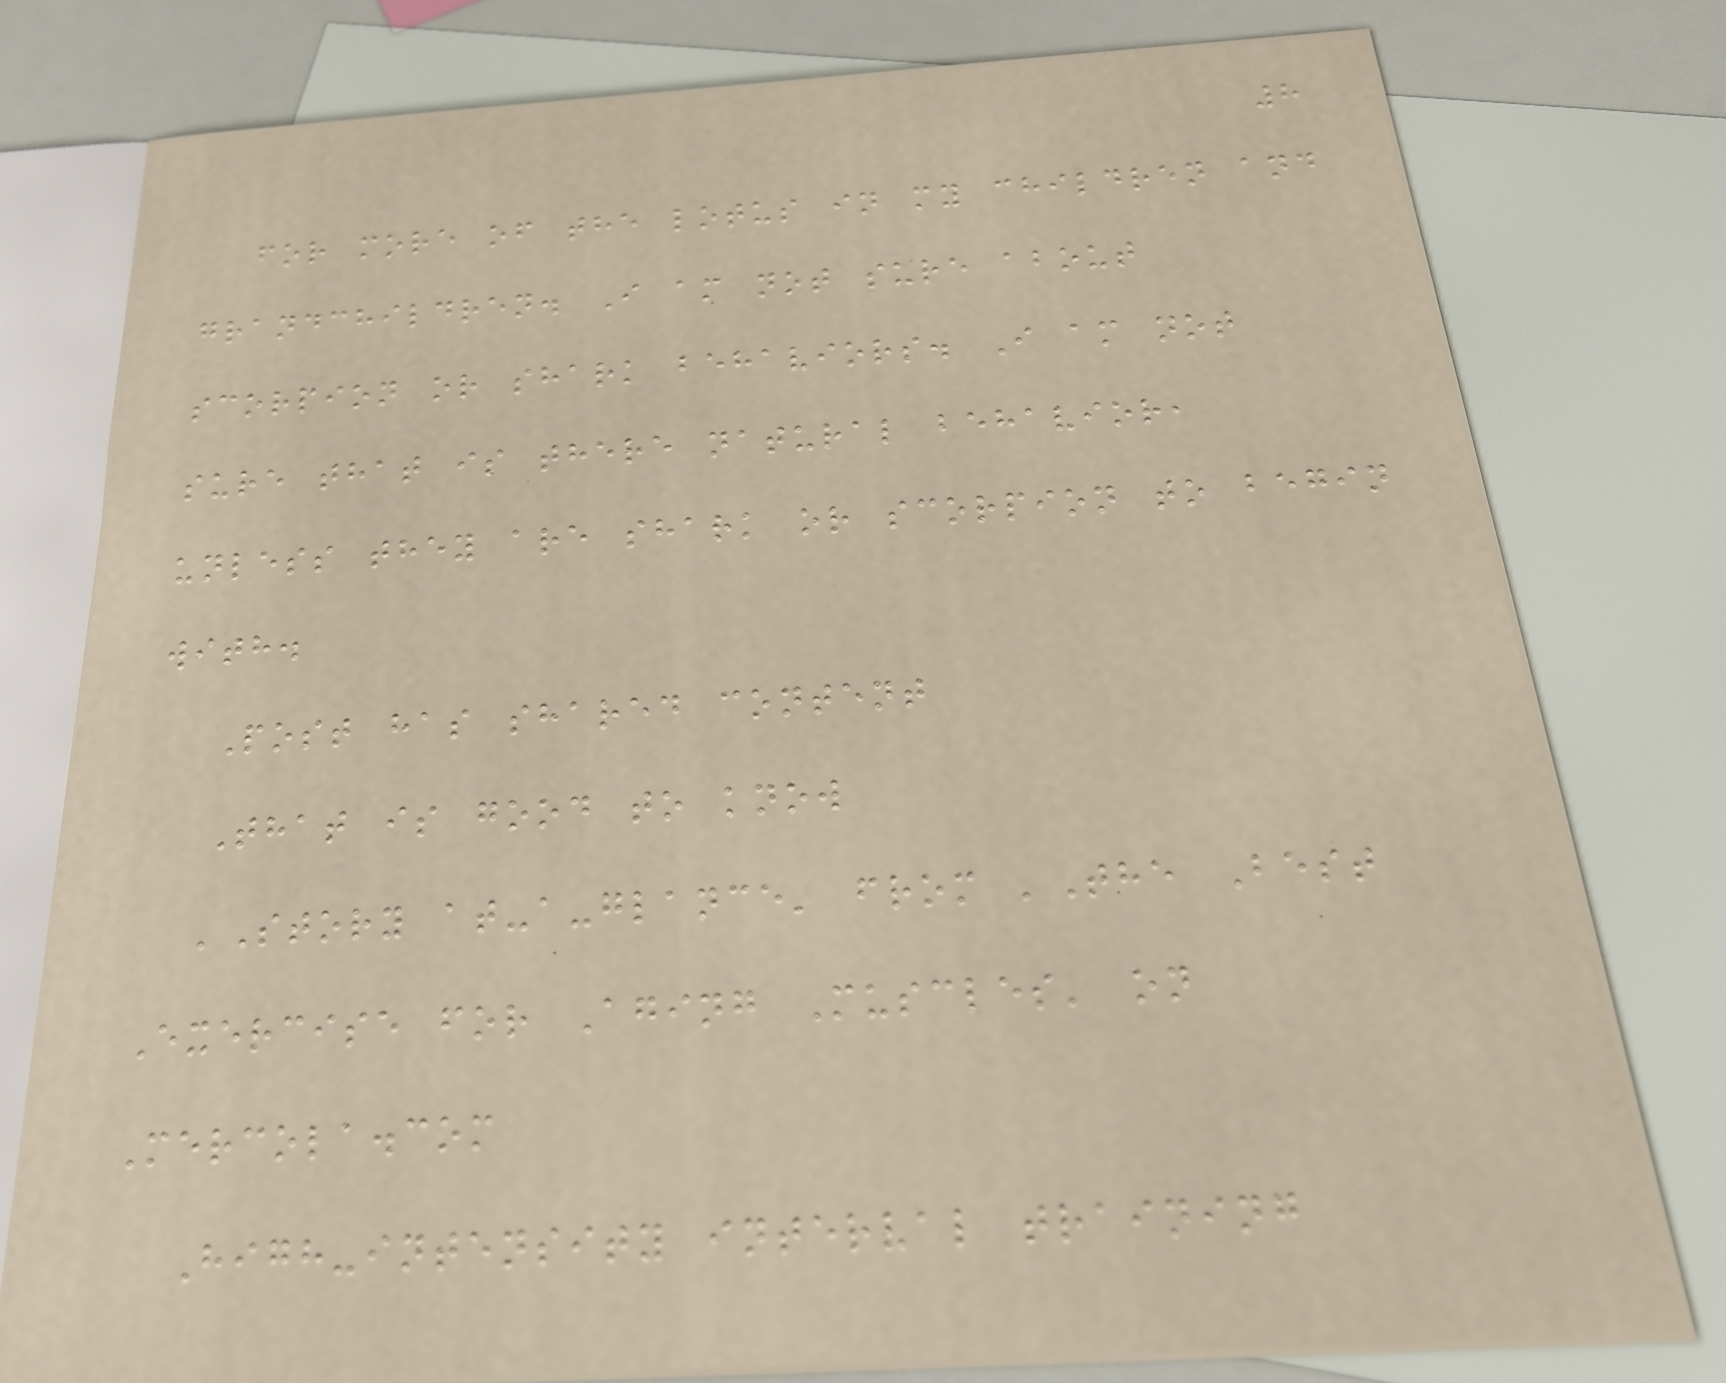8
for more of the lotus in my children and
grandchildren. I am not sure about
scorpion or shark behaviors. I am not
sure that is there natural behavior,
unless they are shark or scorpion to begin
with.
Post has shared content
That is good to know
'Story at-a-glance' from 'The Best
Exercise for Aging Muscles' on
Mercola.com
High-intensity interval training
